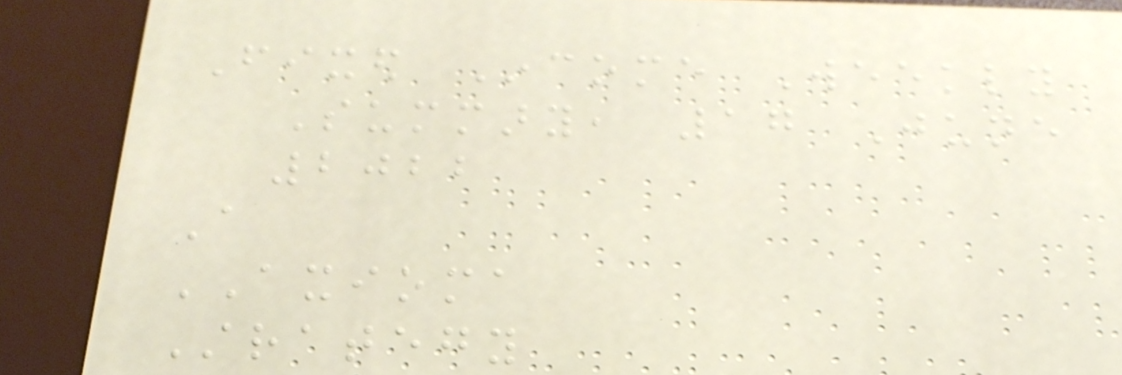Fixed Income Weekly
Summary, 17 June
2022
A
AXIOMA
Strategy
